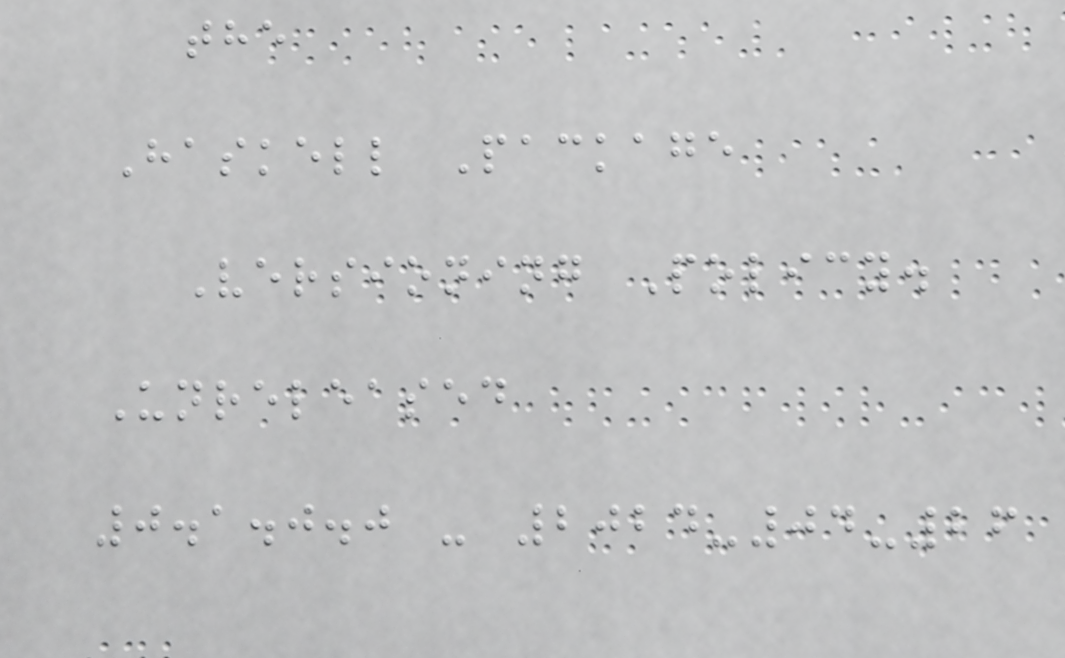the
Haskell Package
Versioning Policy.
Unreleased
0.1.0.0 - 2024-04-26
